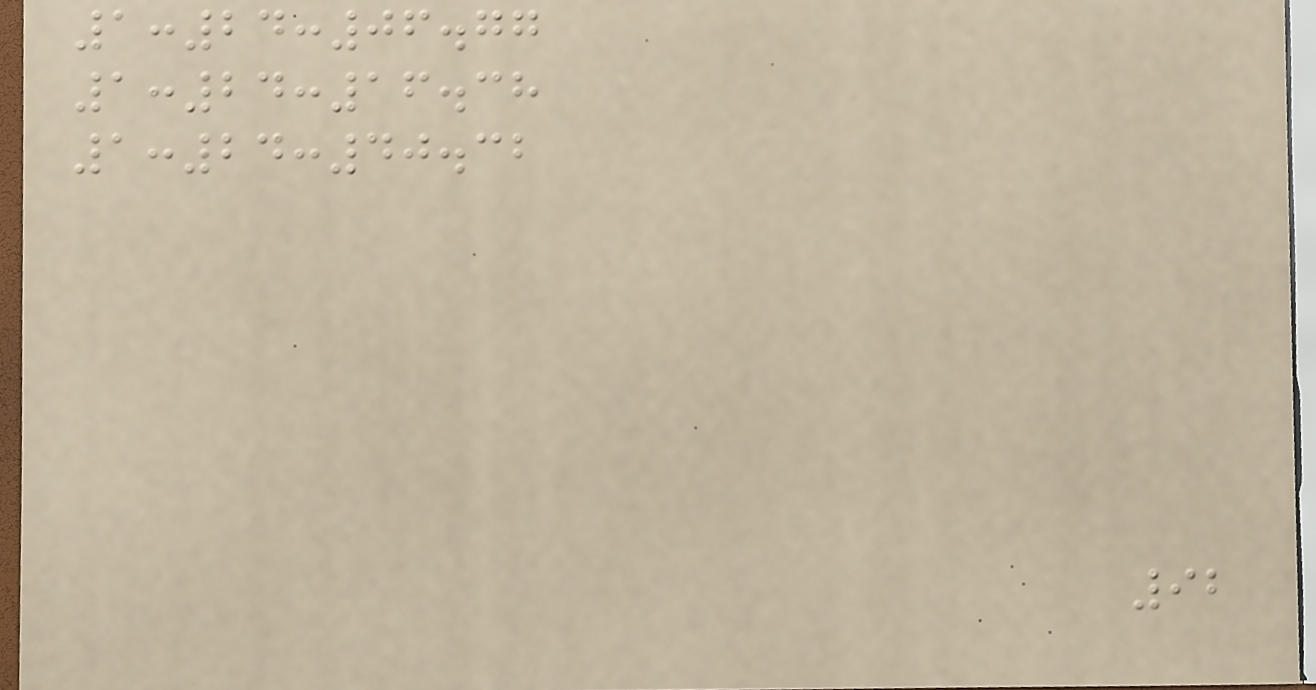1:24:06.77
1:24:16.38
1:24:40.32
92
